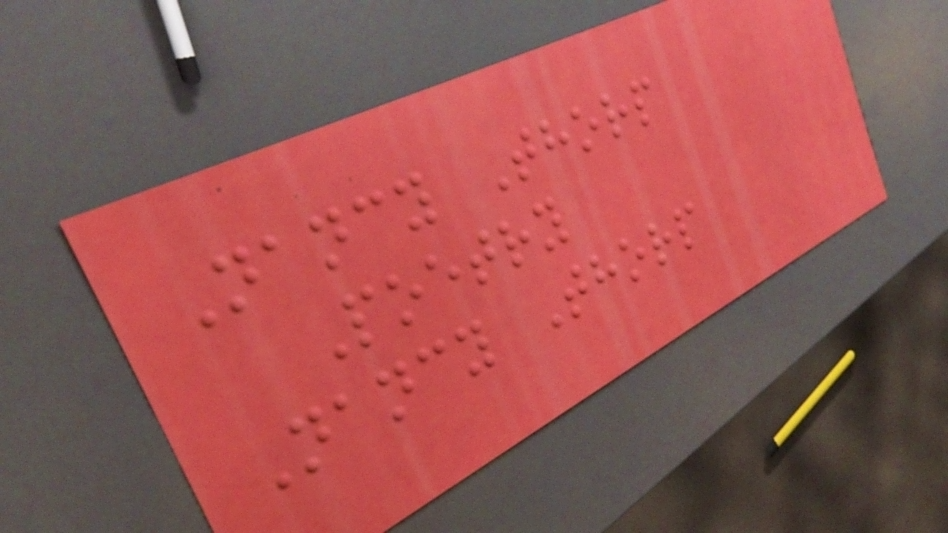Nancy Thorp
Poetry
Nancy Thorp
